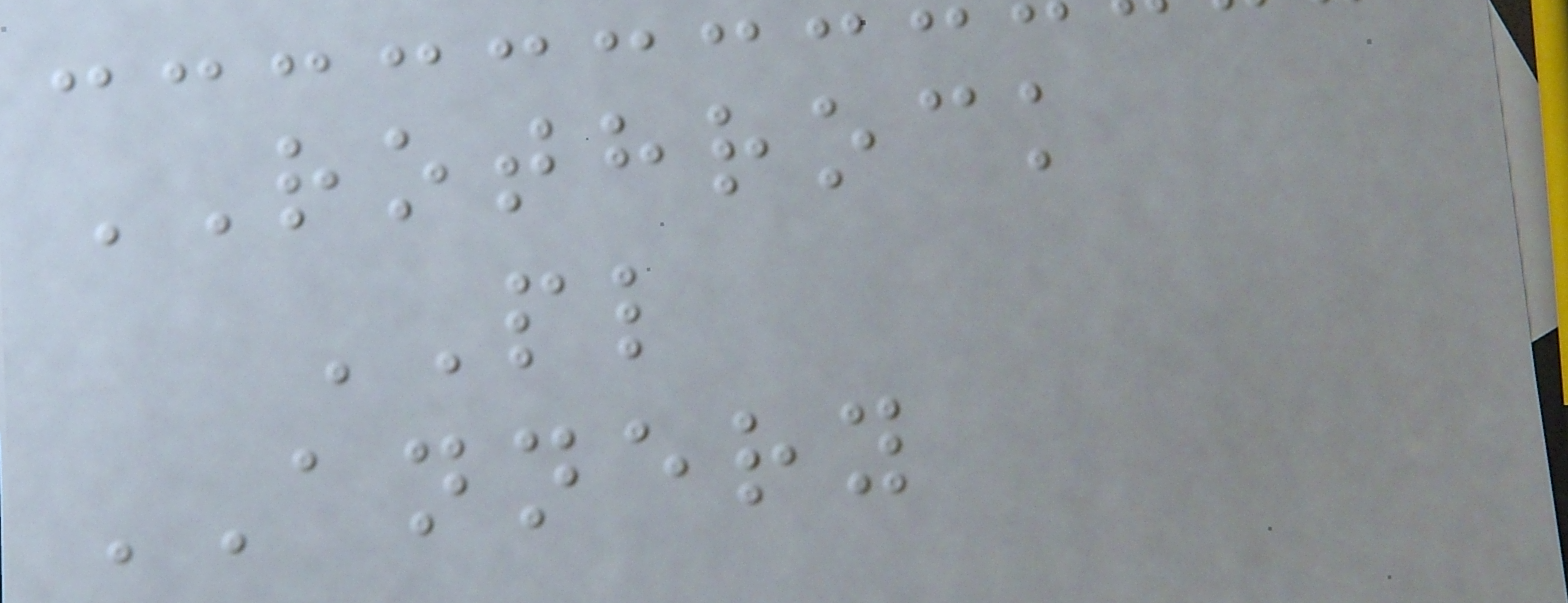ROTHROCK
PL
ANNERY
